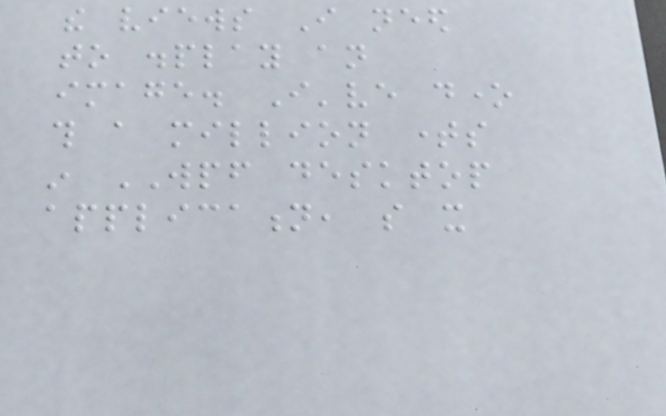the views I need
to display an
image. I've done
this a million times
in WPF desktop
application, so it
